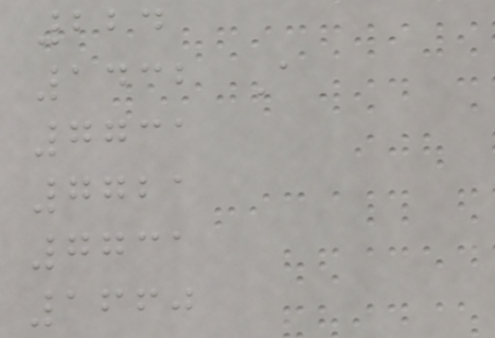224
1432 A
7731
7721
7731
1660
